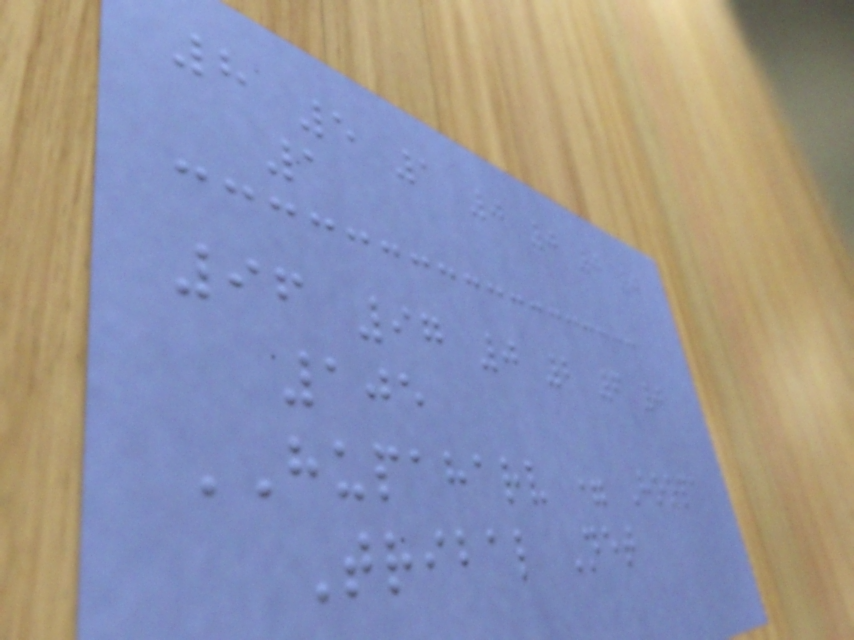8 5 1 0 0 0 0
1
96 97 0 2 6 0
105
HUPAHARV = Hoopa
Tribal Net
